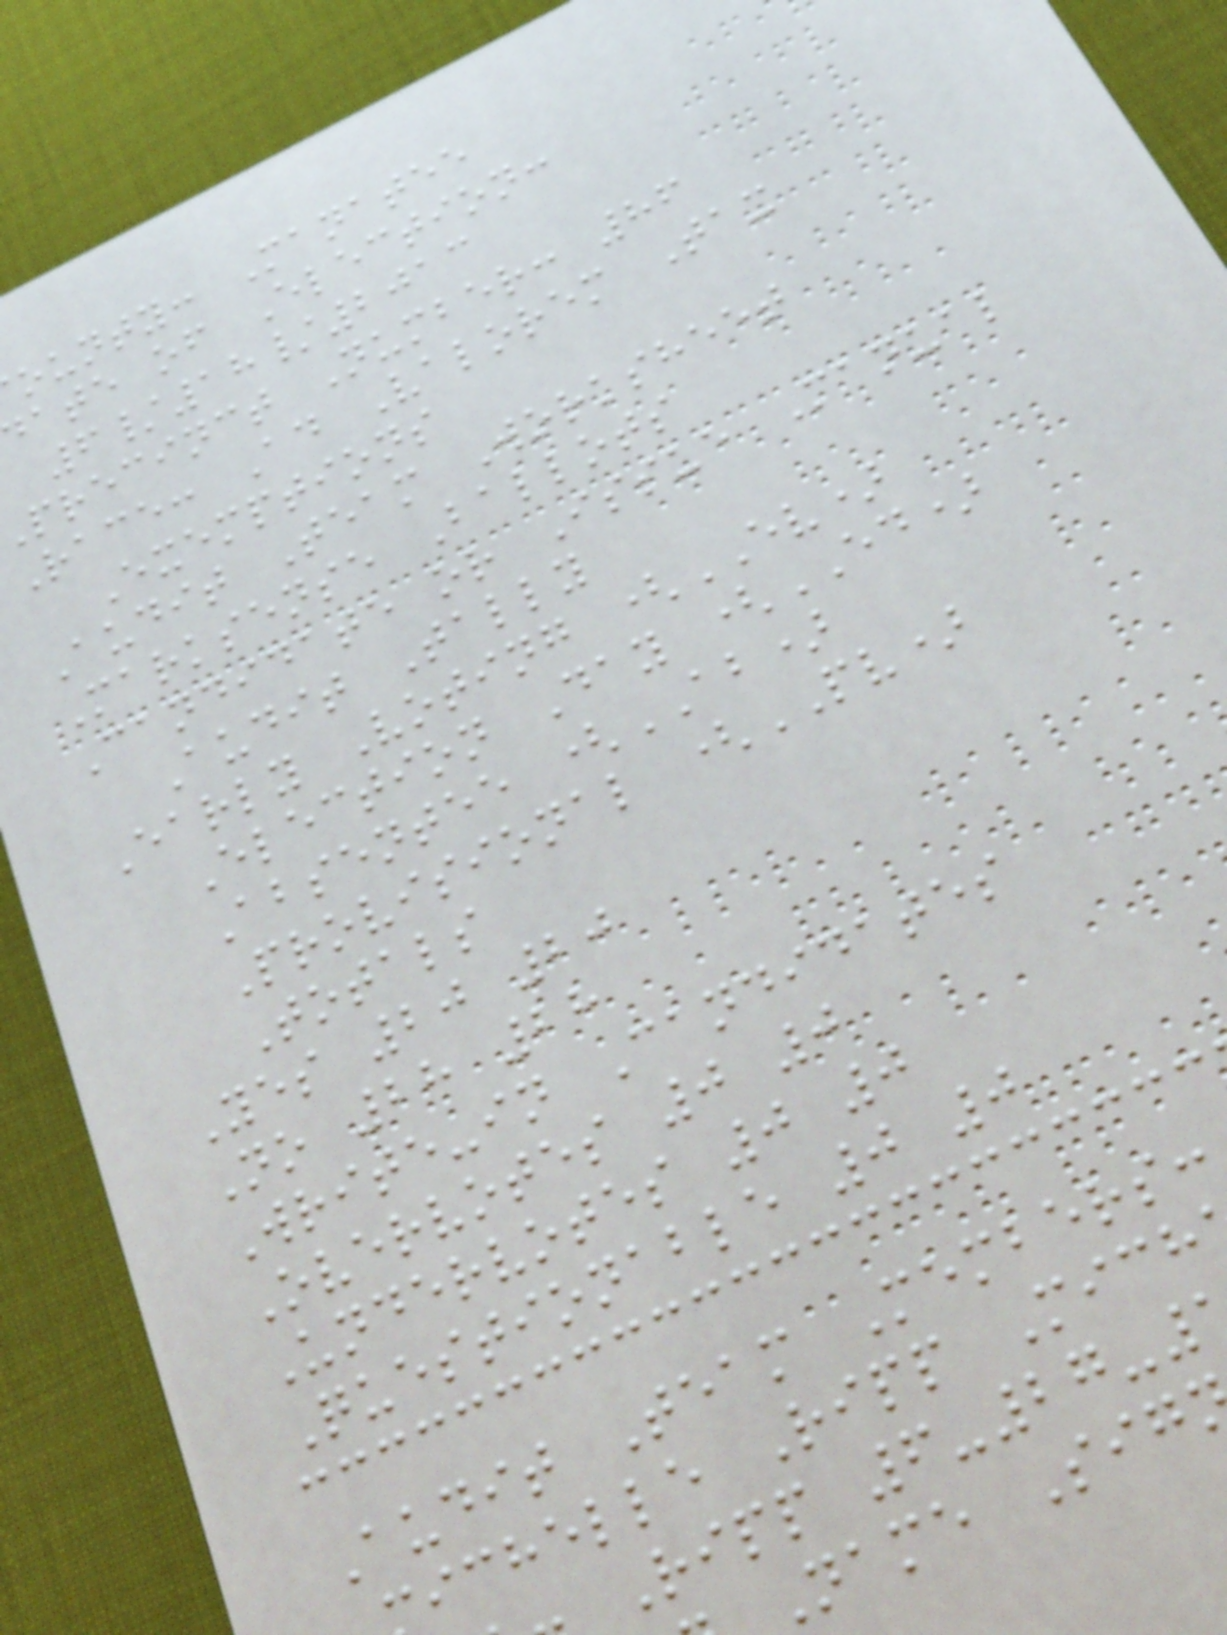ounty: Manatee
ate of Election:
6/18/2013
precinct Number: 86
Race: Ad Valorem Tax
Exemptions
Audit Team Worksheet
Marksense Ballots
Candidate or Issue Manual
Audit Tally
Early Voting (EV)
Election Day (ED)
Absentee (AB)
Provisional (PV)
Totals
Yes 20 20
No 28 28
Write-in Candidates
Overvotes 0 0
Undervotes 0 0
Questionable 0 0
Audit Team Members:
ichelle Ripp Mich
Ripp 6-27-
Name Sig
